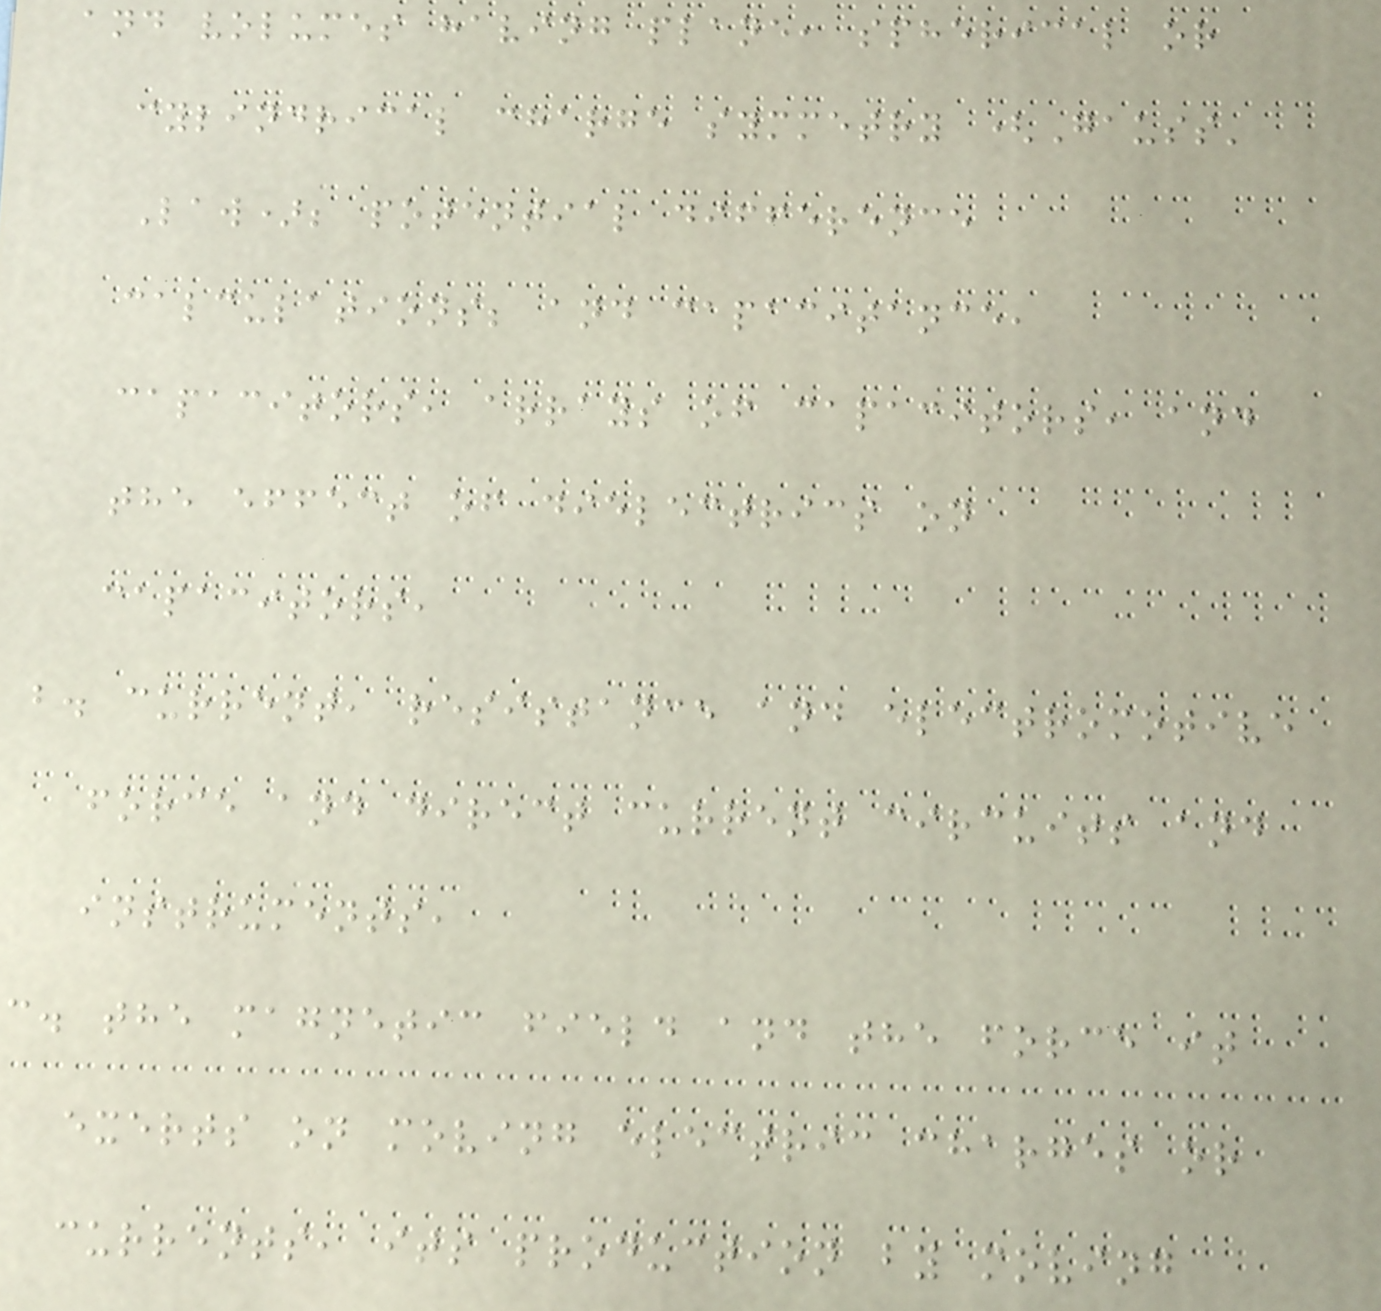and volumes having plane, spherical or
cylindrical charge symmetry (Gauss'
Law); potential difference
calculations; and capacitance,
capacitors, arrays of capacitors, and
the effect of dielectrics on
capacitors,
b. current, resistance and electromotive
force and direct current circuits and
instruments,
c. the magnetic field and the force it
exerts on moving electric charges or
currents, its production by moving
